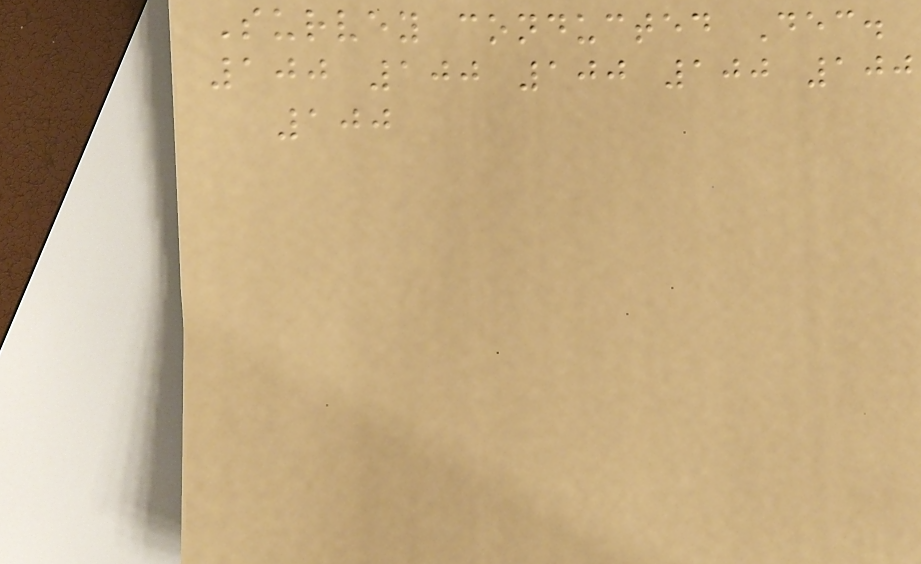Survey conducted Dec.
100 100 100 100 100
100
